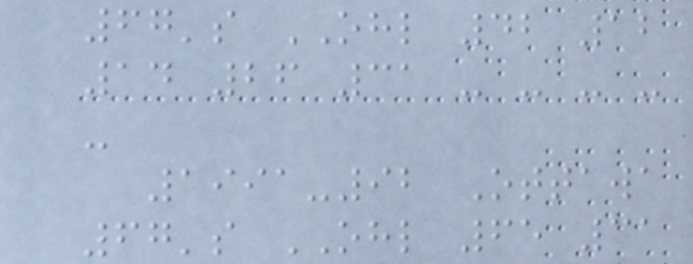67's OHL 42 12
14 26 31 - - - -
-
1991-92 Ottawa
67's OHL 65 31
